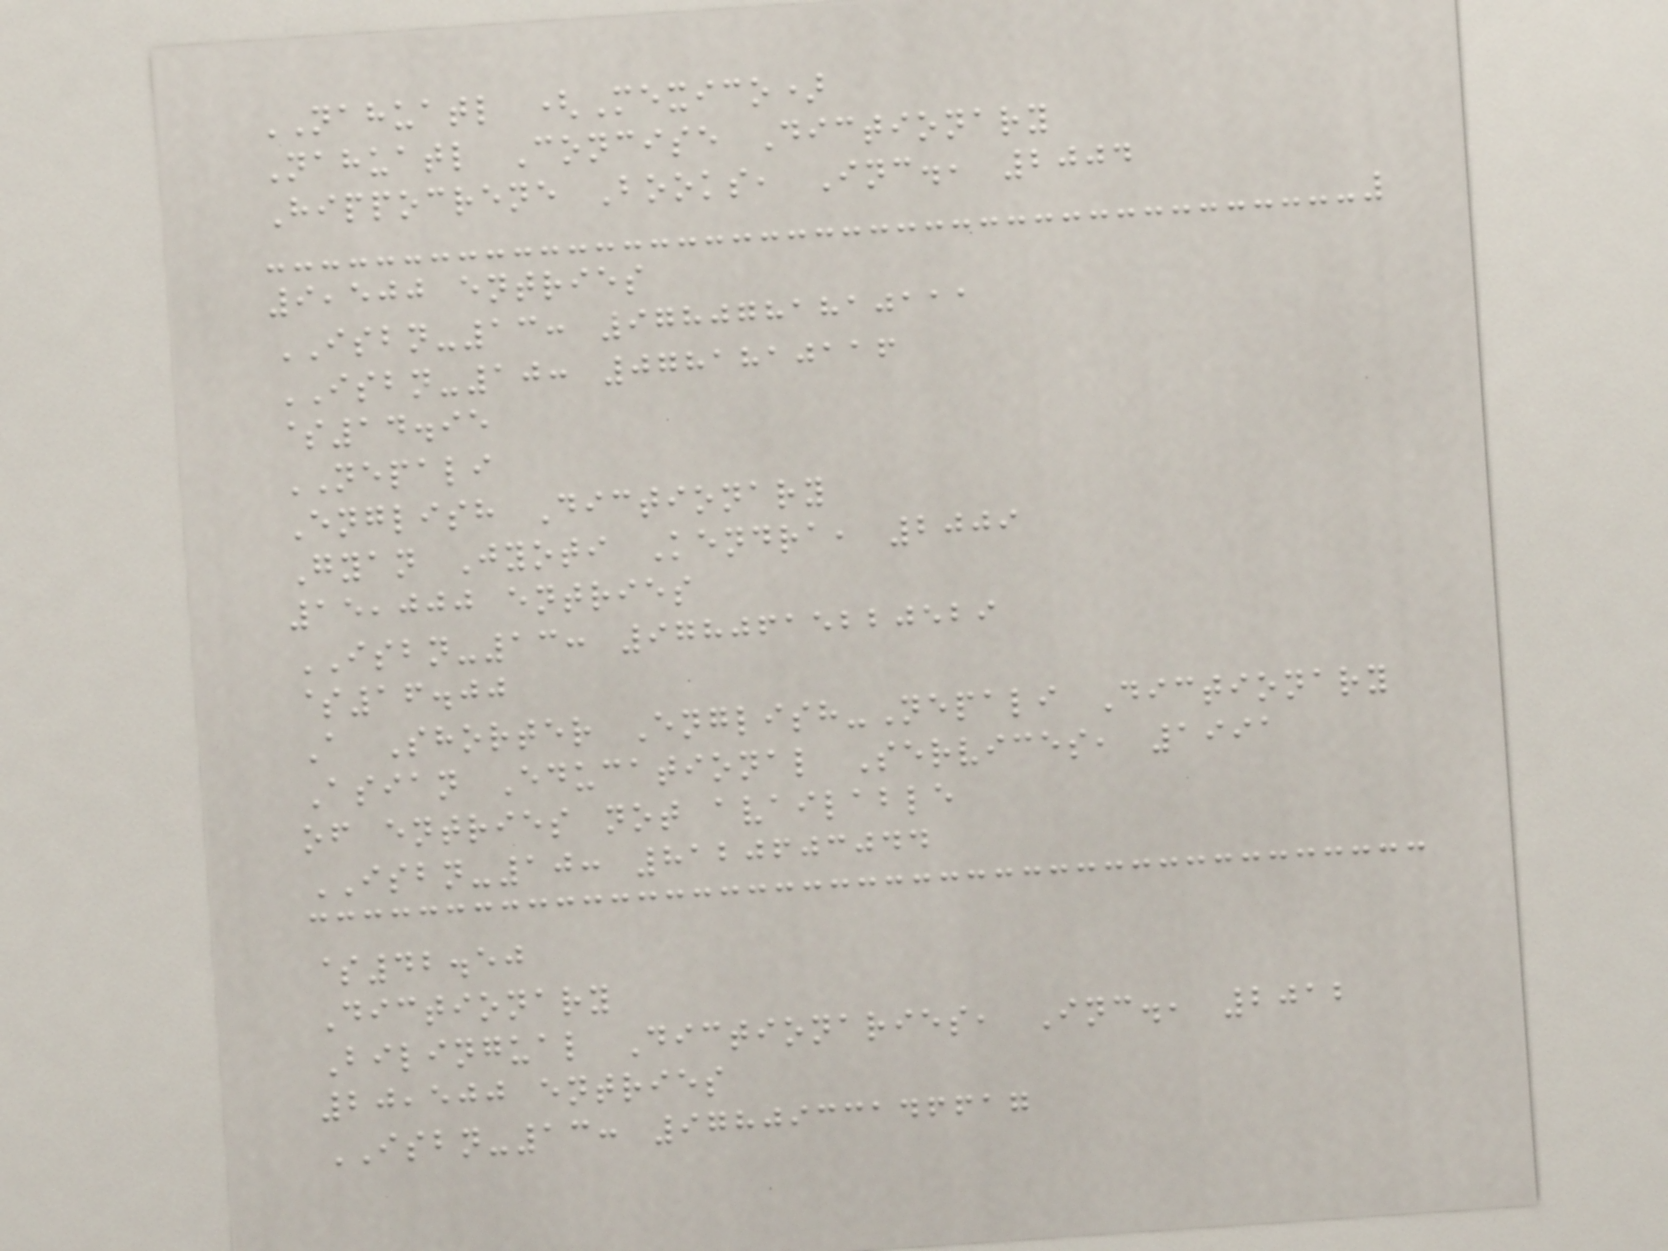NAHUATL (Mexico)
Nahuatl Concise Dictionary
Hippocrene Books, Inc., 2004
9,500 entries
ISBN-13: 9780781810111
ISBN-10: 0781810116
$14.95
NEPALI
English Dictionary
Gyan Jyoti Kendra, 2009
15,000 entries
ISBN-13: 9780615220529
$16.00
A Shorter English-Nepali Dictionary
Asian Educational Services, 1991
of entries not available
ISBN-10: 8120603044
$42.50
Dictionary
Bilingual Dictionaries, Inc., 2012
20,500 entries
ISBN-13: 9780933146617
